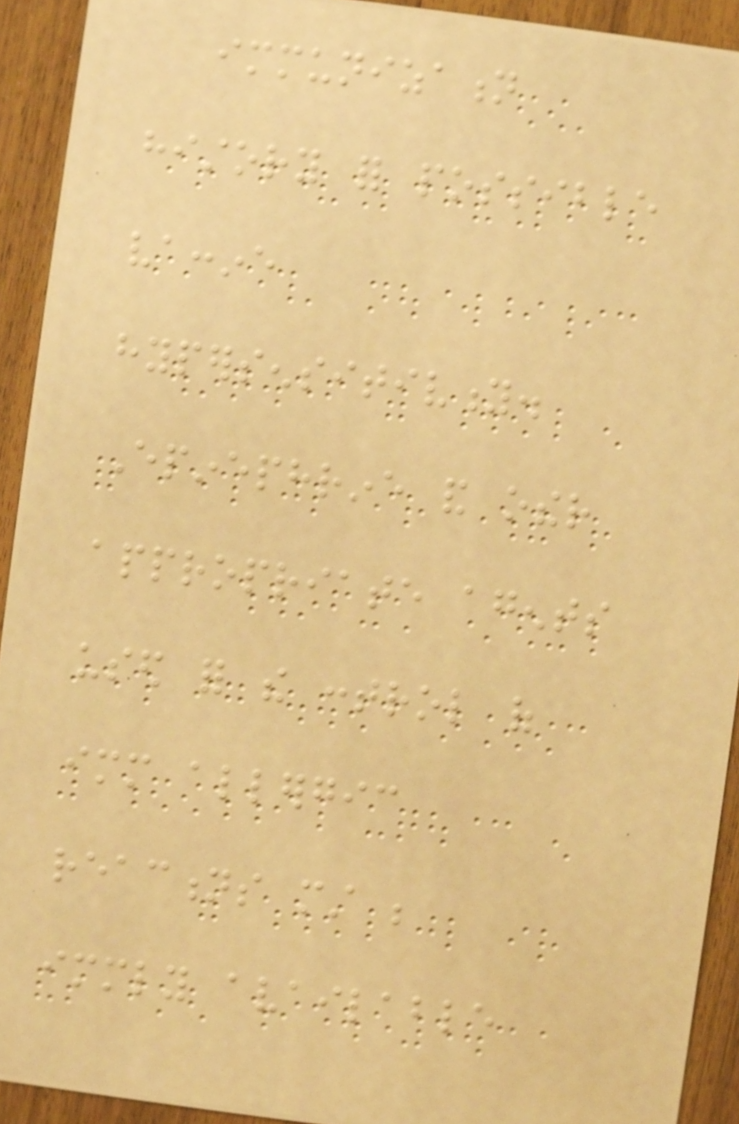immunization
history for possible
vaccine
hypersensitivity.
Epinephrine and other
appropriate agents
used for the control of
immediate allergic
reactions must be
immediately available
